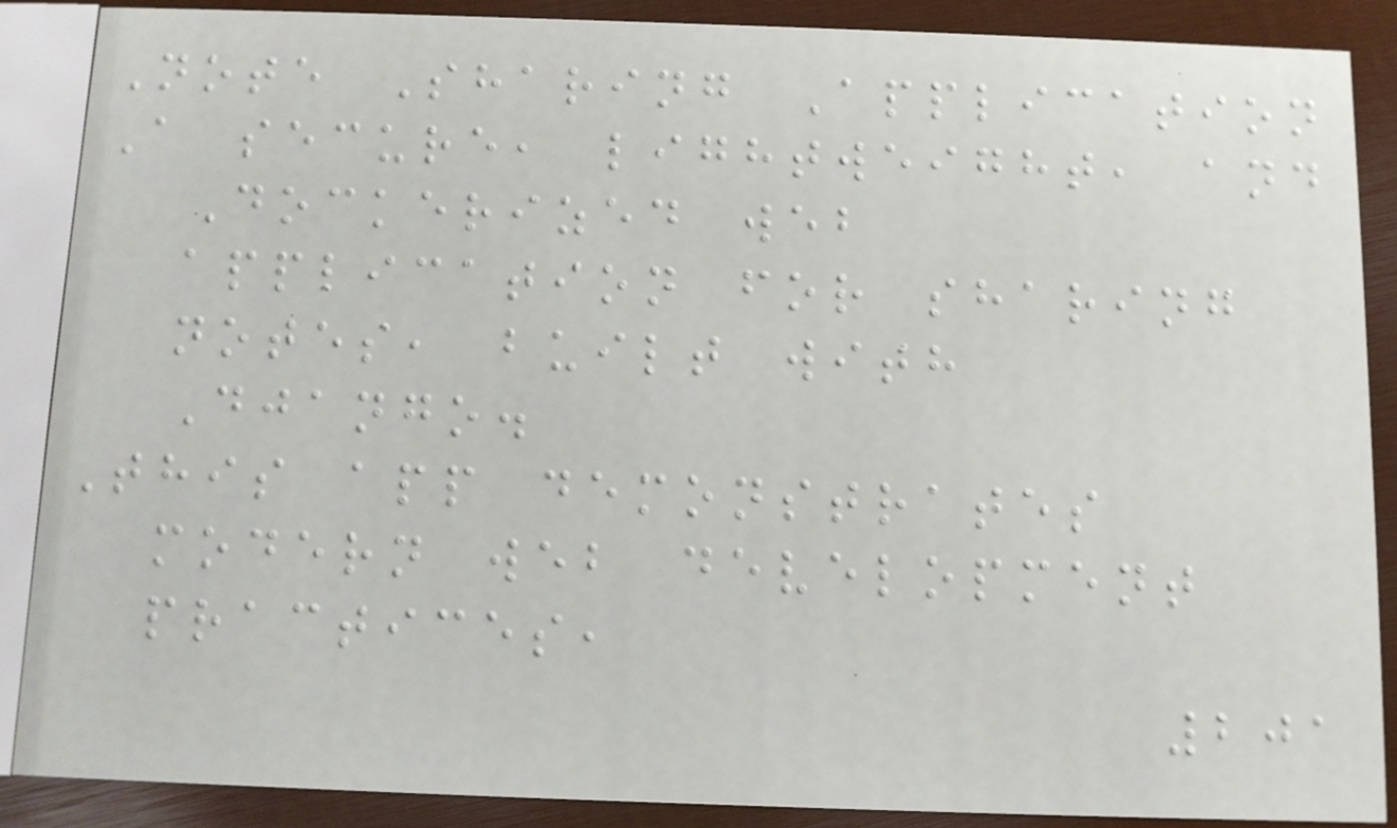Note Sharing Application
A secure, lightweight, and
Dockerized web
application for sharing
notes, built with
Django.
This app demonstrates
modern web development
practices,
201
